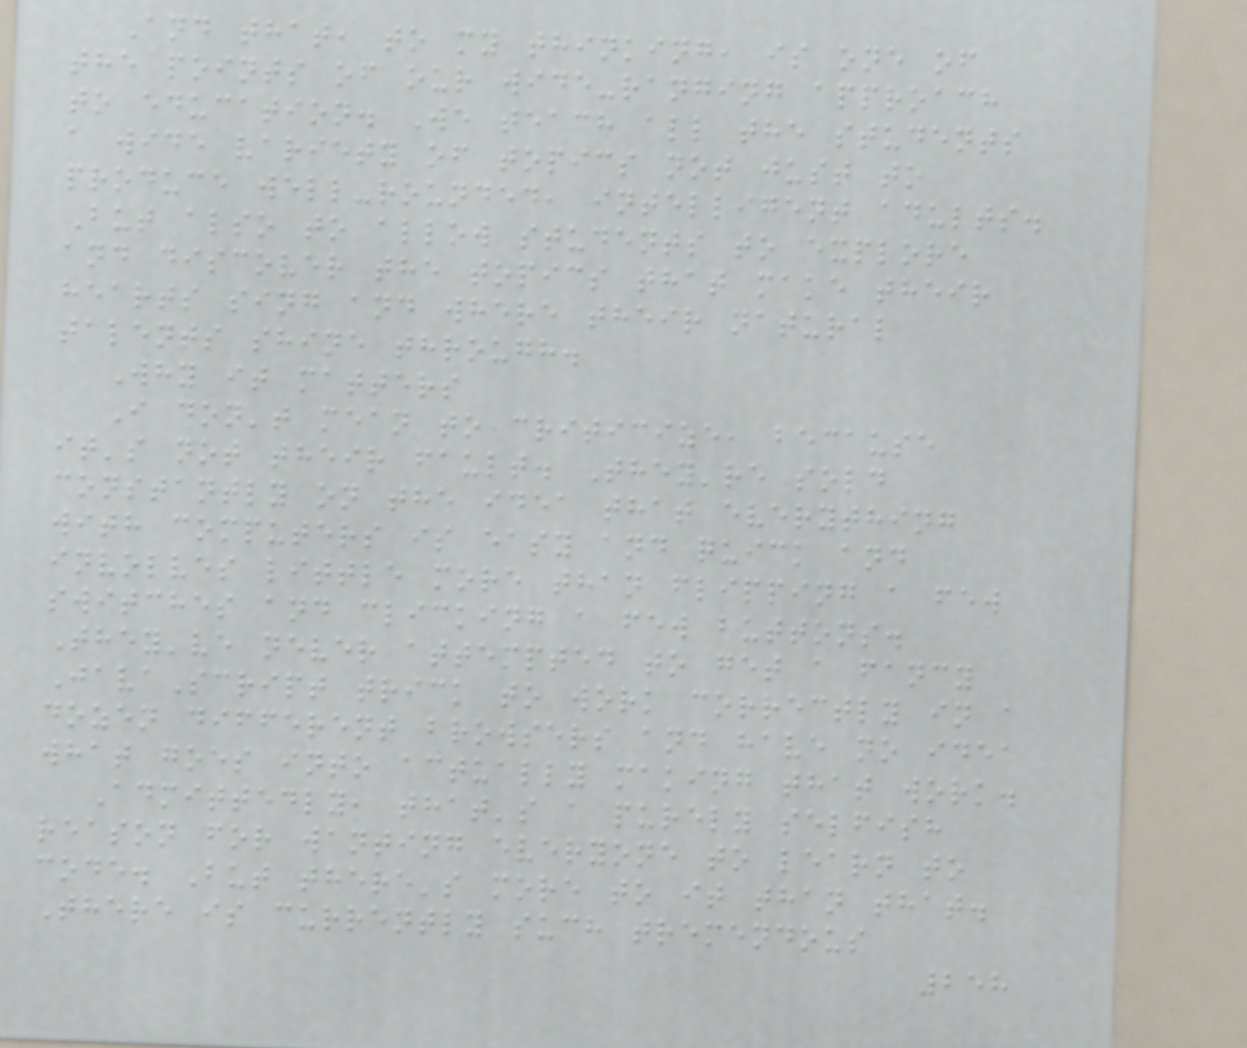And that, to my thinking, is one of
the points of our wide-ranging approach
to education. We teach all the students
a wide variety of topics not just to
produce well-rounded, intelligent adults.
But also to allow students to explore
and discover the topics that make their
hearts sing and where their natural
talents shine through.
Why it matters
I don't mean to criticize, because
it's not their fault. They're sold
constantly on the idea that everything
with computers is easy and quick and
involves little more than flipping a few
switches and clicking a few buttons.
They've never attempted to get a fancy
JavaScript trick to work correctly in a
dozen different browsers and have no idea
what goes into actually making that work.
Admittedly, that's a purely selfish
reason for wanting everyone to learn to
code. But there's more to it than that.
There is currently such tremendous
258
